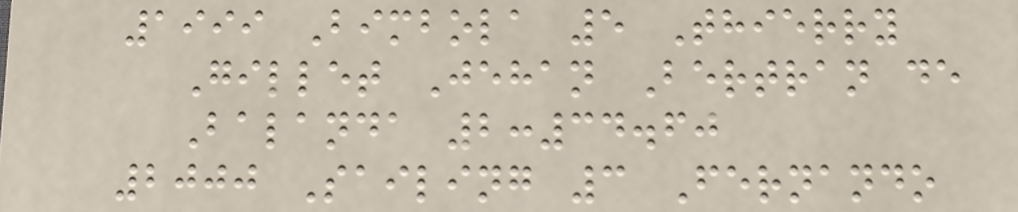1999 Bimbola 5 Thierry
Gillet Jehan Bertran de
Balanda 2:34.60
2000 Sailing 3 Fernando
